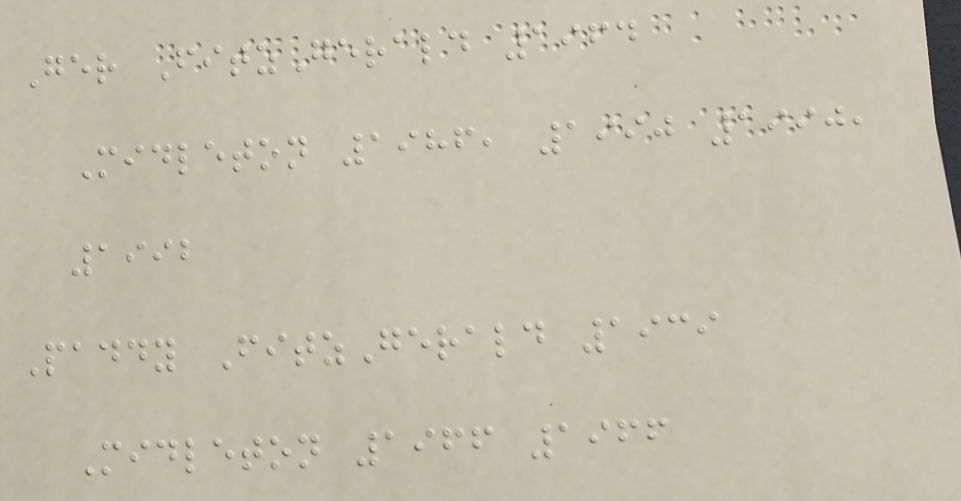Ger FitzGerald 1964
Midleton 1986, 1990 1990,
1992
Paddy FitzGerald 1939
Midleton 1966 1966
